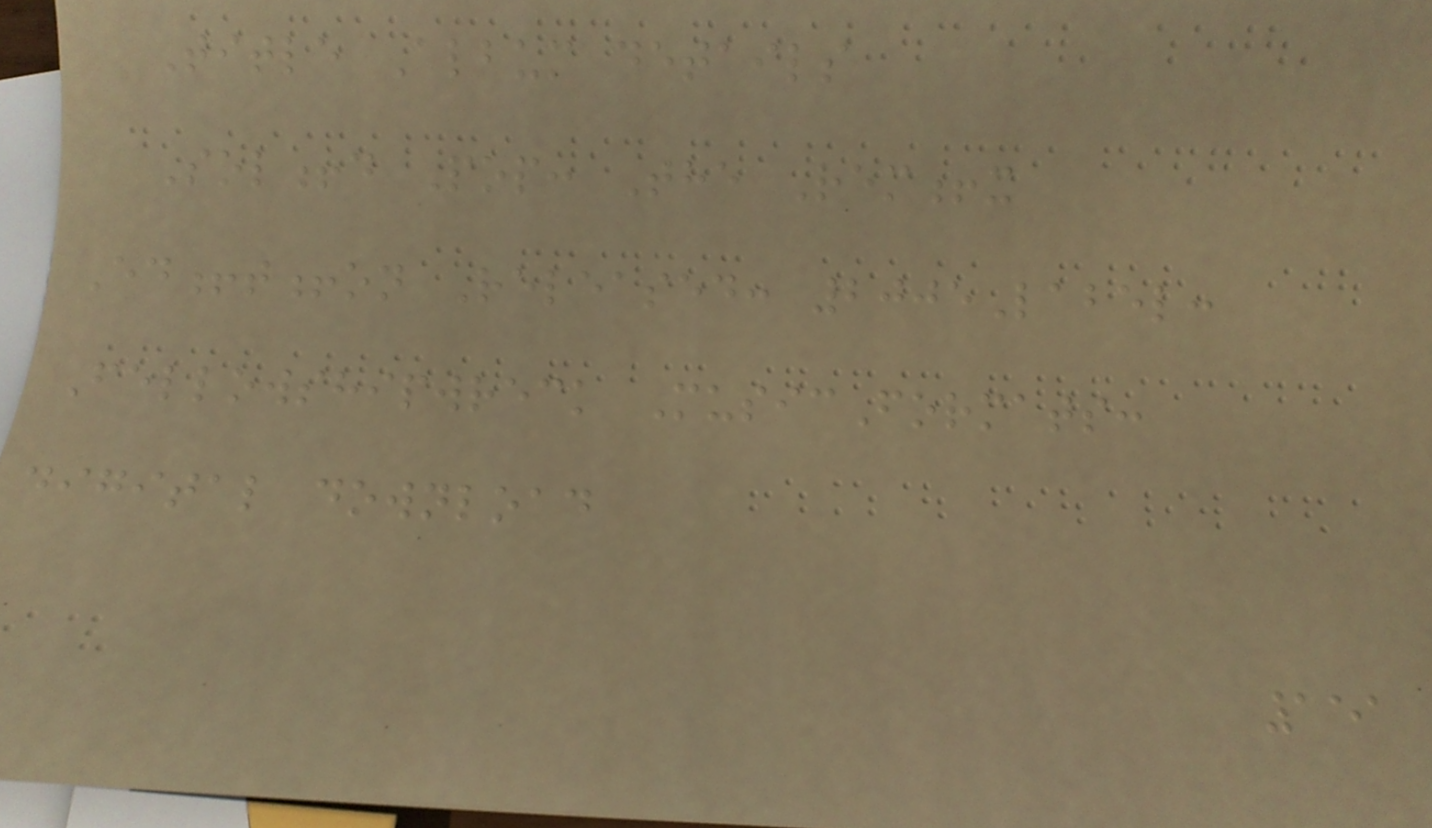Title Album details
Sol!d Pop: The Rem!x
Ed!t!on Released: 2005Label:
Fellowshipwreck MusicFormats:
digital download
151
